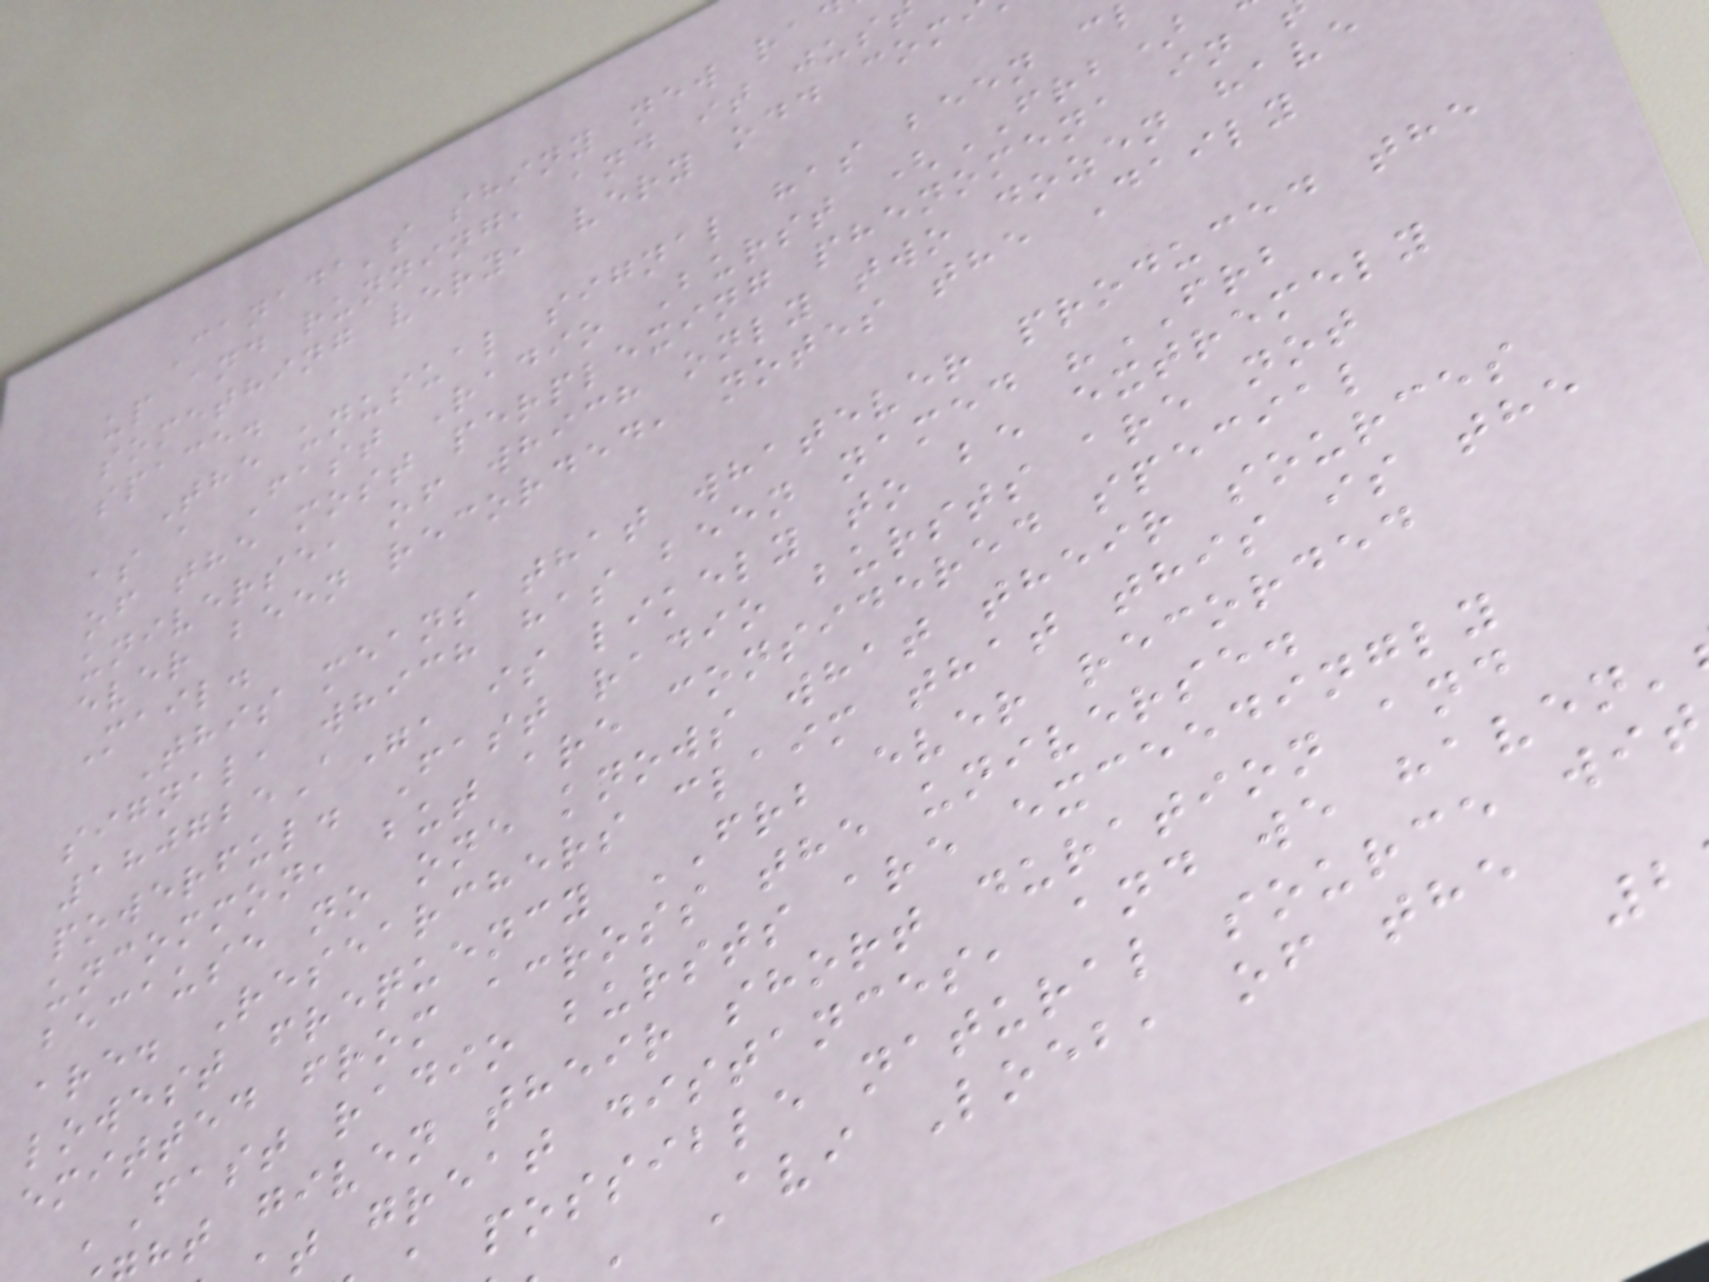Canada's shiny new ra
up and running, and it jus
something very, very odd com
space.
The unusual signal has been c
as a Fast Radio Burst (FRB)
of the most perplexing phenomena in
universe, of which only two dozen have
ever been recorded, notes the Daily
Mail.
This means that whatever produced the
signal, which has been named "FRB
180725A", is likely to be extremely
powerful. Fast radio bursts are not
uncommon, but are considered special
because no one knows what their sources
are. Researchers claim that this is the
lowest frequency FRB ever recorded
emitted from across the universe.
'Fast radio bursts are exceedingly
ht given their short duration and
t great distances, and we haven'
possible natural source wit
' Avi Loeb, of the
